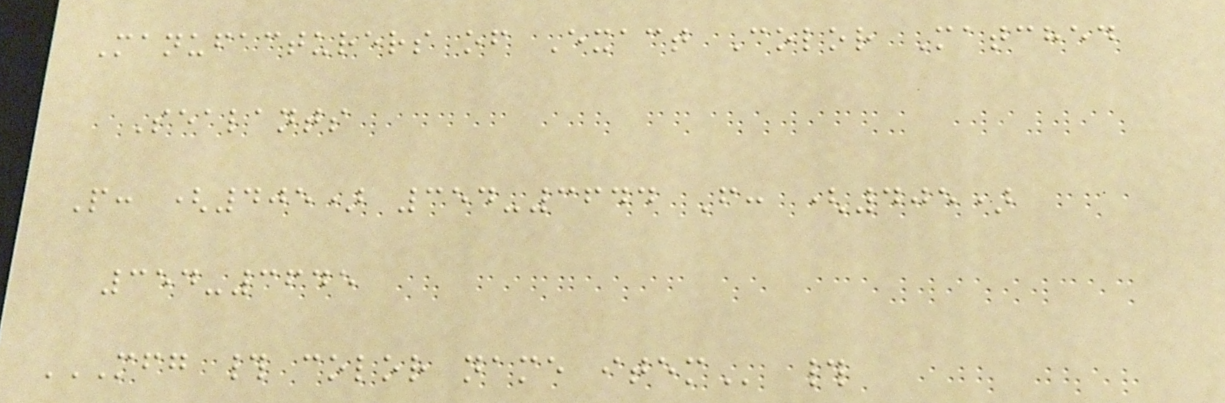Manufacturers of Exact Color Matched
Sealants
P: (405) 354-3644 F: (405)
354-3645
MFG # COLOR NAME ITEM #
